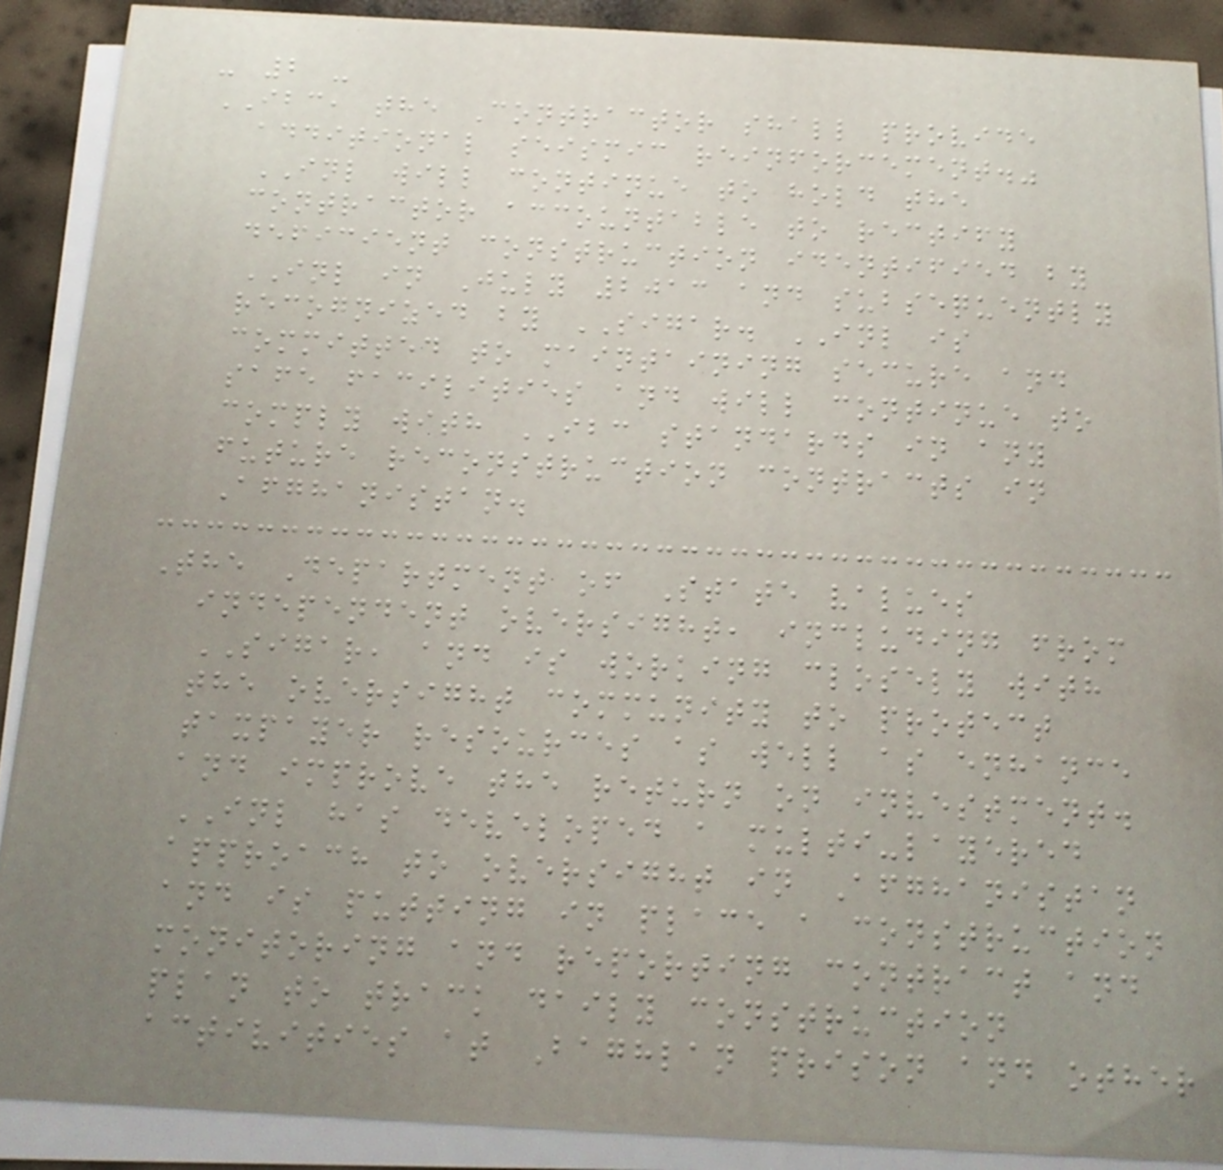- 2 -
IBC, the Contractor shall provide
additional seismic reinforcement."
INL will continue to hold the
contractor accountable to rectify
deficient construction identified by
INL in July 2013 and subsequently
recognized by SIGAR. INL is
committed to maintaining secure and
safe facilities and will continue to
comply with IBC standards in any
future reconstruction contracts in
Afghanistan.
The Department of State values
independent oversight, including from
SIGAR, and is working closely with
the oversight community to protect
taxpayer resources as well as enhance
and improve the return on investment.
INL has developed a multi-layered
approach to oversight in Afghanistan
and is putting in place a construction
monitoring and reporting contract and
plan to track daily construction
activities at Baghlan prison and other
